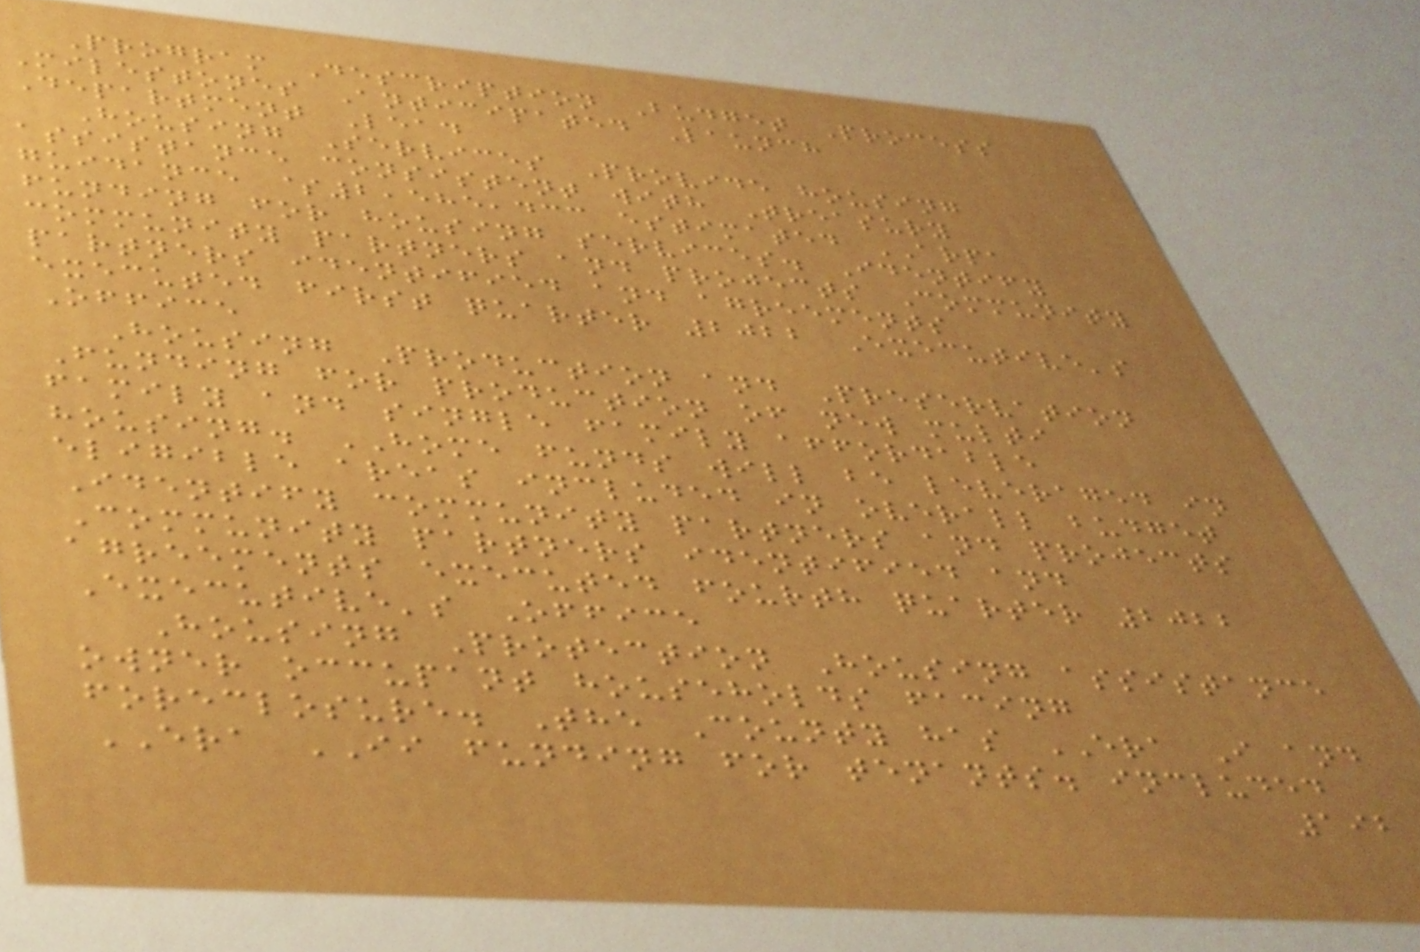Program Description Budget Process
Milestones Anticipated Launch
Department Lead
Housing Services Provide housing
assistance consistent with Treasury
guidance $2,585,433 estimated ARPA
funding for housing services. Identify
community partners and projects Community
partners identified and agreements
executed first quarter 2022 Executive's
Office
Housing Production and Preservation
Funding for production of new multi
family and single family affordable
housing. HOME funds will be leveraged in
eligible areas included in overall budget
Identify community partners and projects
Community partners identified and
agreements executed fourth quarter 2022
Executive's Office
Housing Protection Housing assistance
owner occupant households facing
foreclosure. The County has ERA I and
ERA II funding for tenants. included
192
